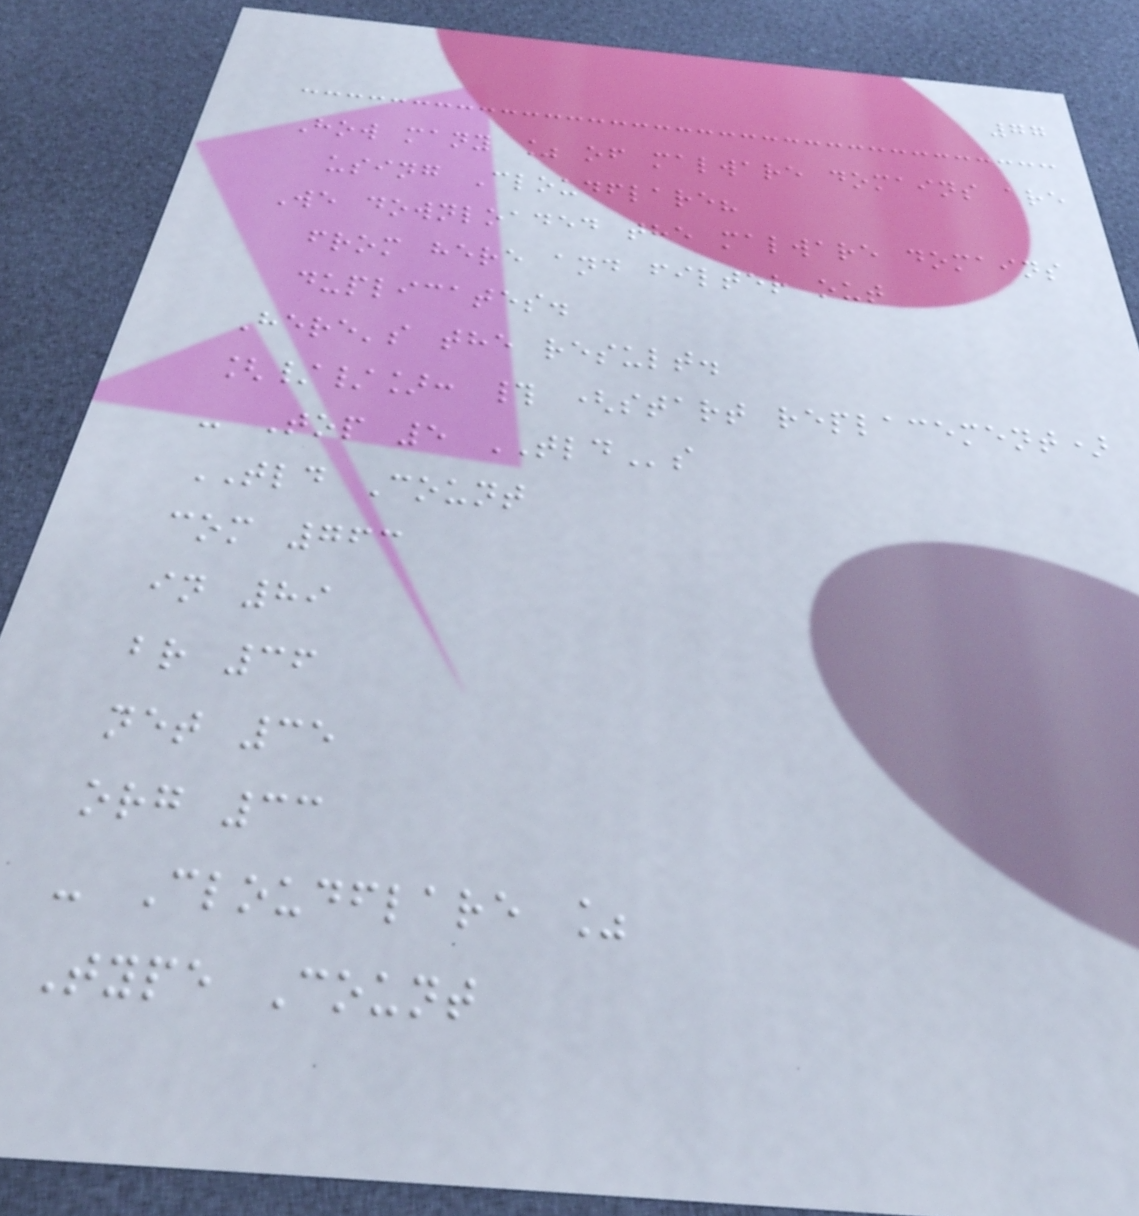77
How many % of malware domains are
using Cloudflare?
We downloaded the malware domains
from here and filter out
duplicates.
Here's the result.
[//]: # (start replacement)
- Top 5 TLDs
TLD Count
com 763
in 89
br 36
net 35
org 33
- Cloudflare %
Type Count
